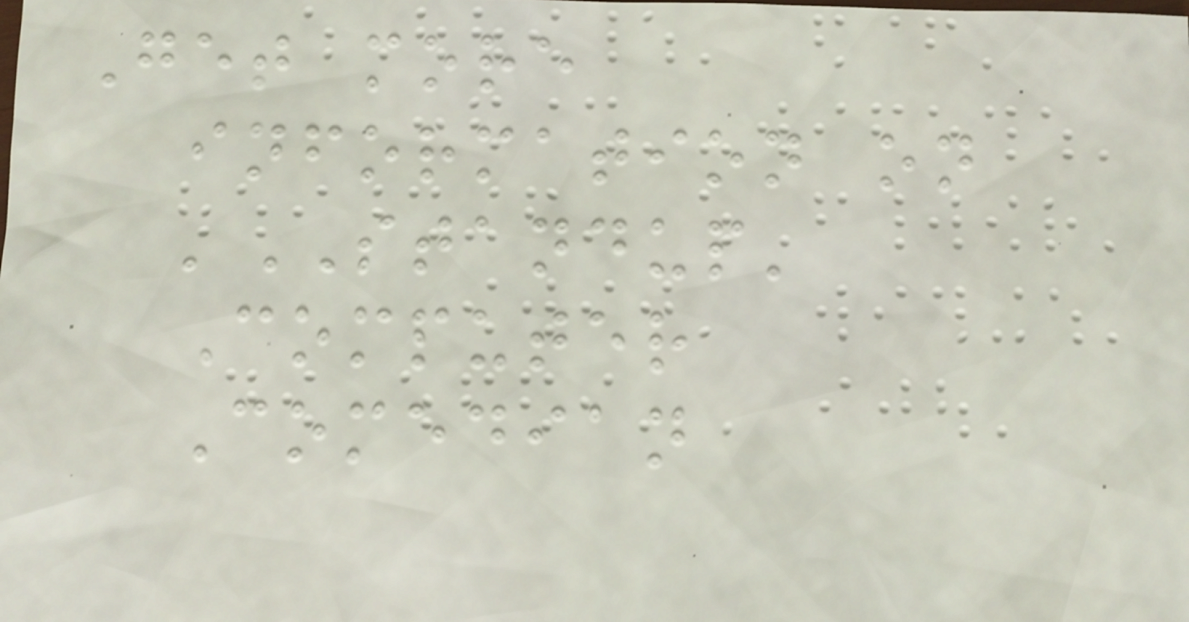Get more
information on
'STANDUP'
Computer
Comedian
